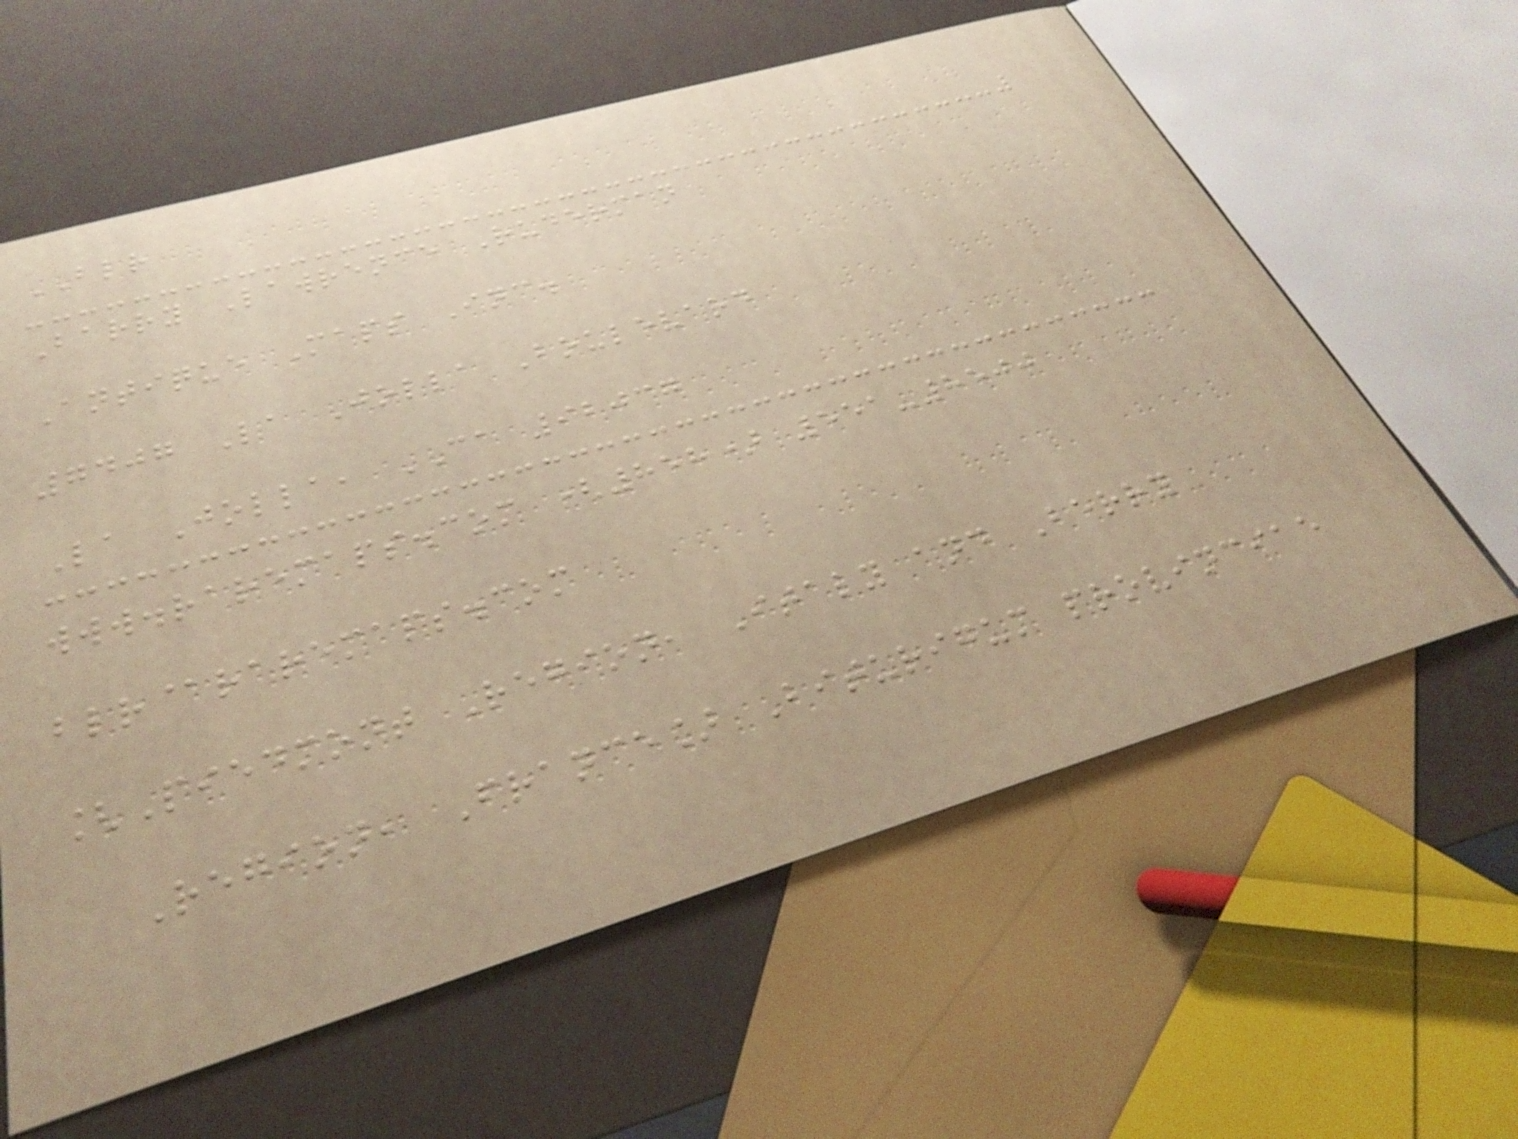BLR
Barry Lawrence Ruderman
Antique Maps Inc.
7407 La Jolla Boulevard
La Jolla, CA 92037
www.raremaps.com (858) 551-8500
blr@raremaps.com
[Piedmont Region, Italy and Berry
Region, France] Biturigum provinciae
